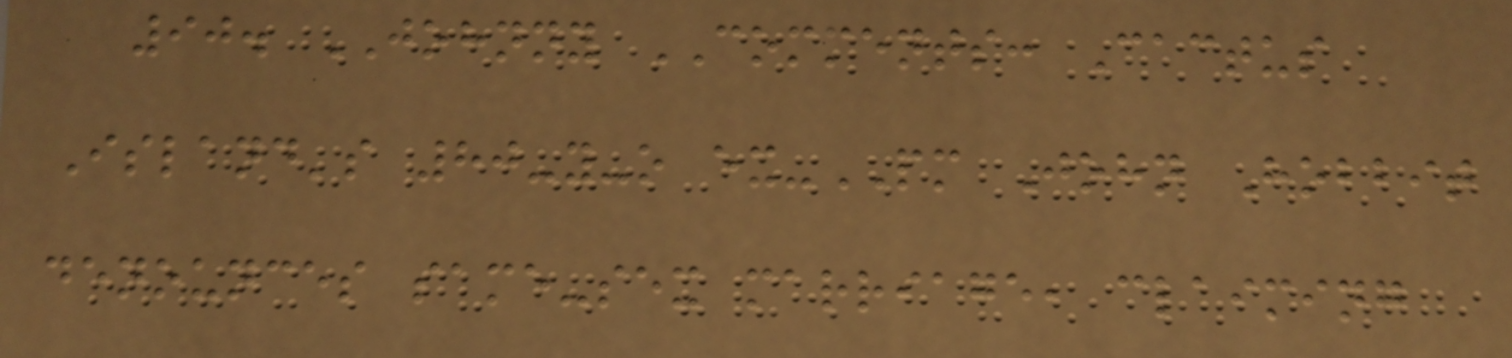90. JOHNNY COMMENTS: Cactus
Island's 80-y-o ex-PM John Hobbit
denounces same-sex marriage, claiming
